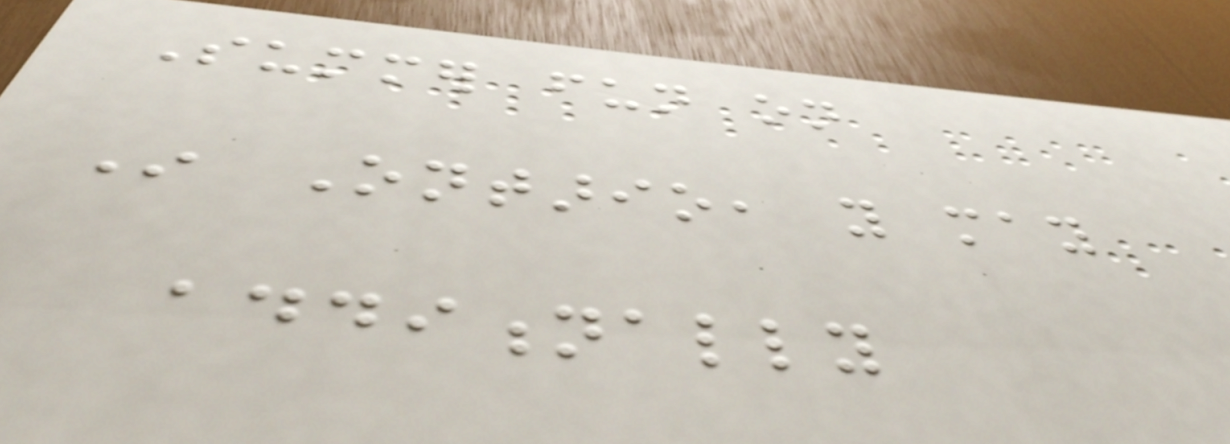Summer fun on
In Ontario, you may
additionally
